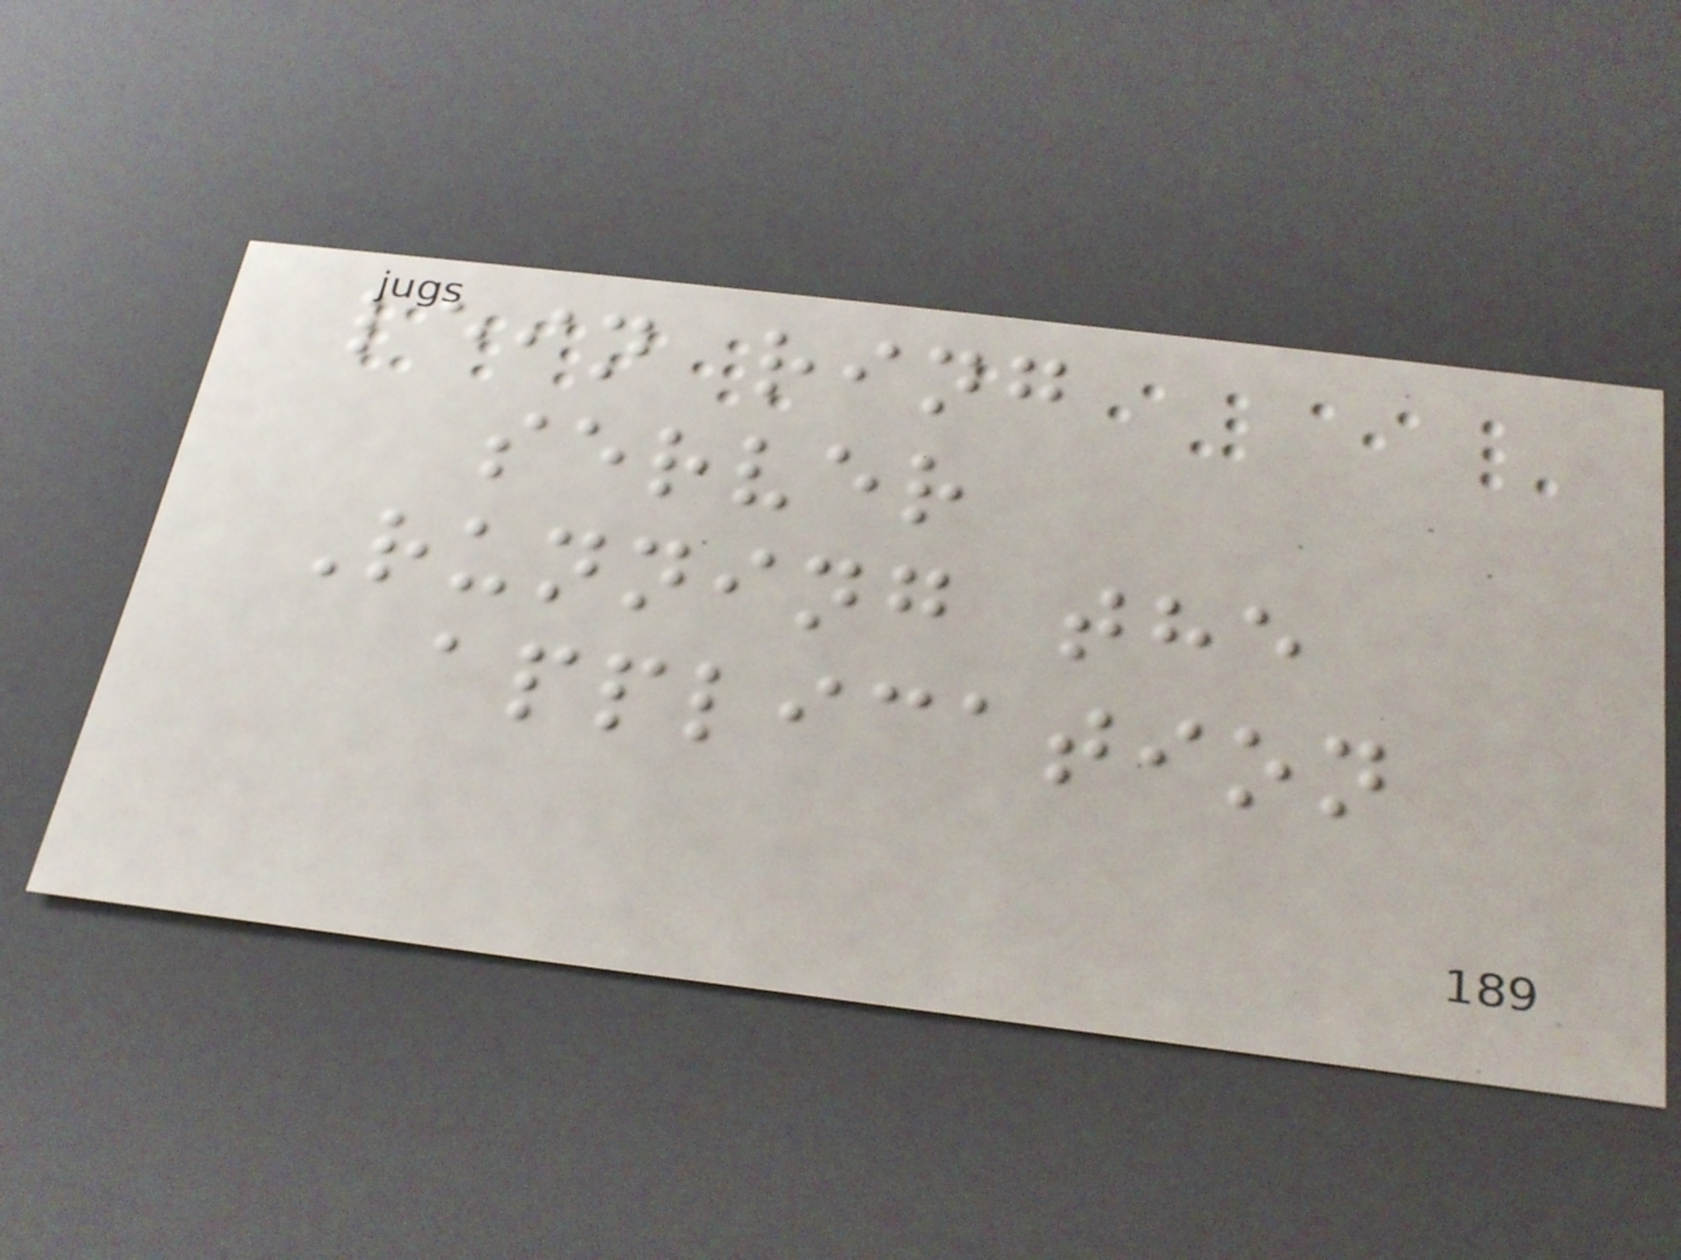lein ring
server
Running the
application
